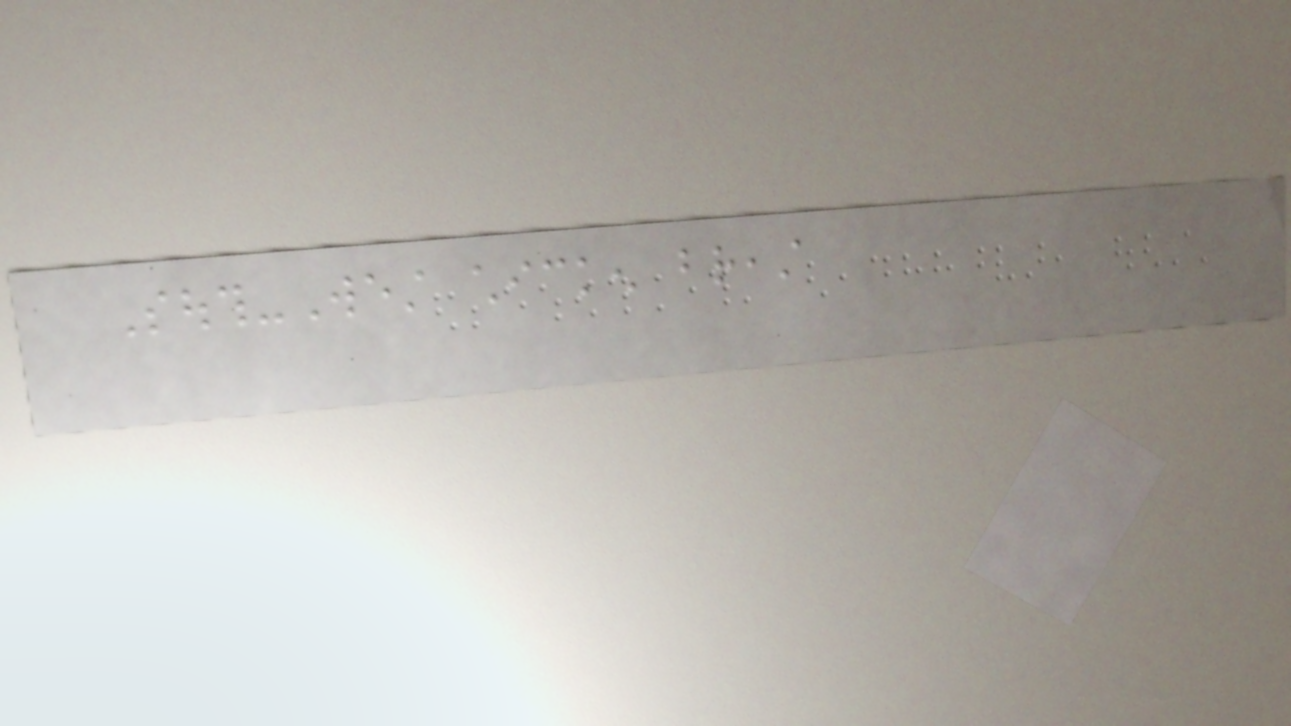South-West chicken breast
